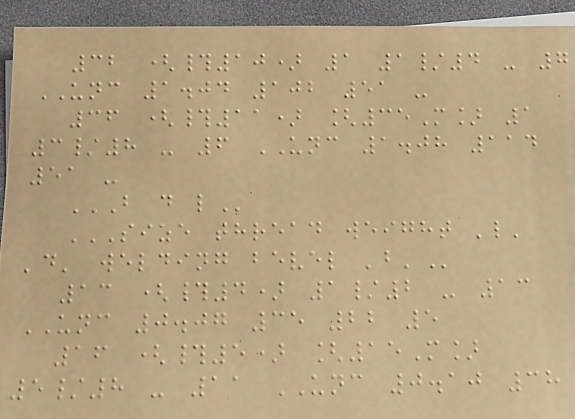32 (#10) 1 1/4 - 7
UNC 1.04 102 51 -
36 (#11) [35M] 1
3/8 - 6 UNC 1.08 114
51 -
B D L
SIZE THREAD WEIGHT 'L'
'D' WELDING BEVEL 'B'
13 (#4) 1/2 - 13
UNC 0.07 35 22 5
16 (#5) [15M]
5/8 - 11 UNC 0.10 38
